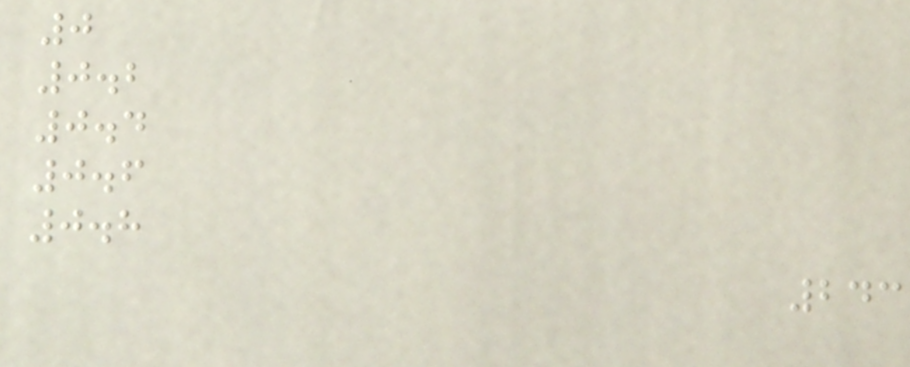0
0.2
0.4
0.6
0.8
243
